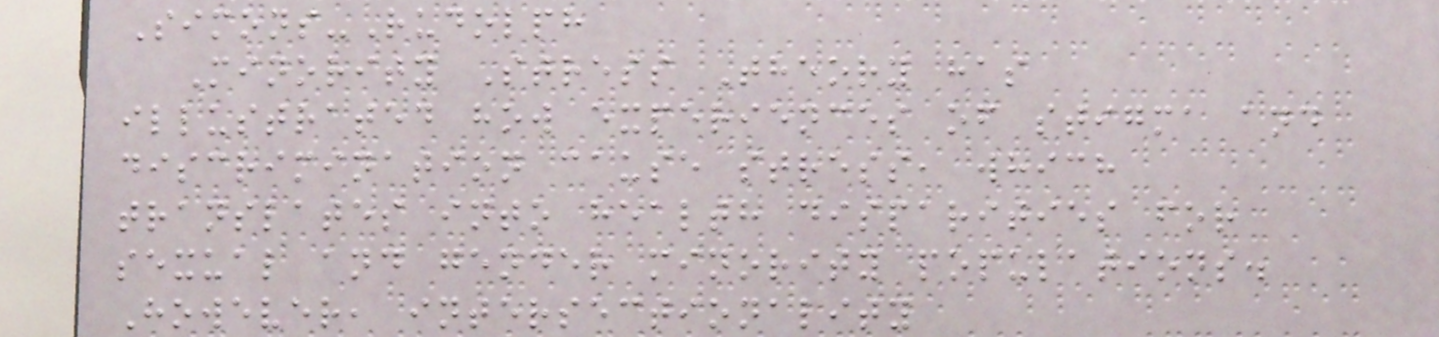Simons-Rudolph
Minority Stress Theory has
illustrated how experiences of stigma and
discrimination cause stress, which
translates into health disparities for
sexual and gender minority populations.
However, intersectionality
